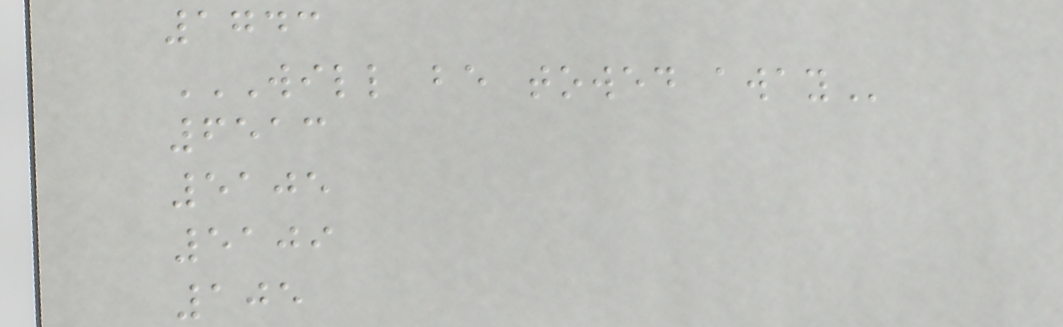1743
WILL BE TOWED AWAY
6513
5105
5109
105
